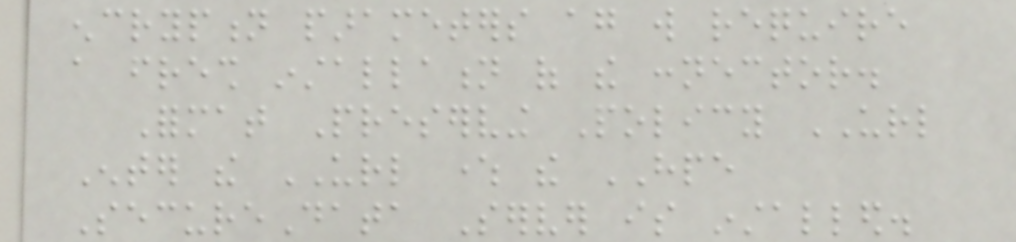encryption parameters again will require
a fresh installation of the connector.
Format Preserving Policy URL
Enter the URL where the HPE
SecureData Server is installed.
